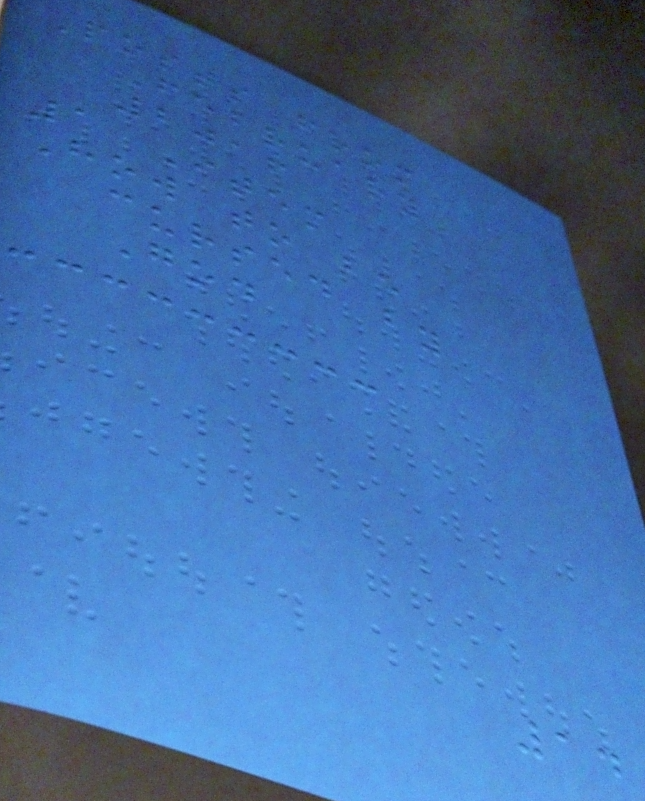Posts from
February
2016
1 Item
How to be
cursed by
God
14
